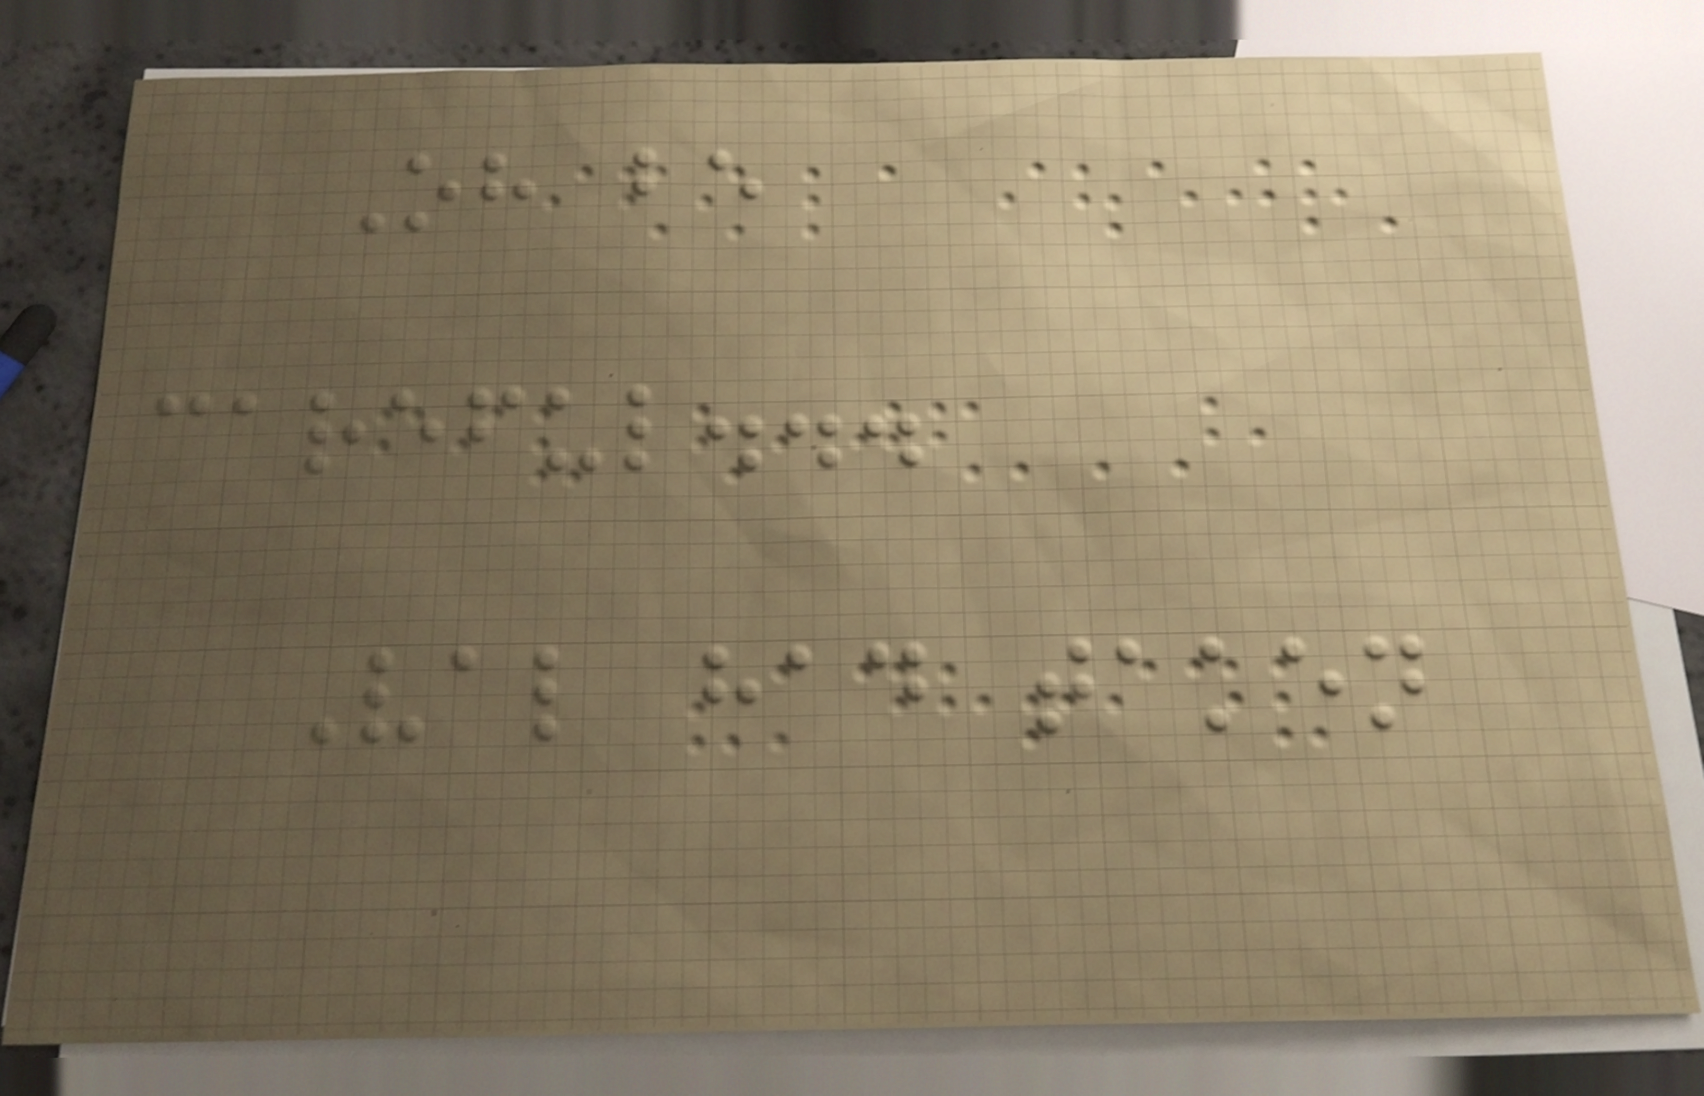Oh be
careful...
Val had taken
